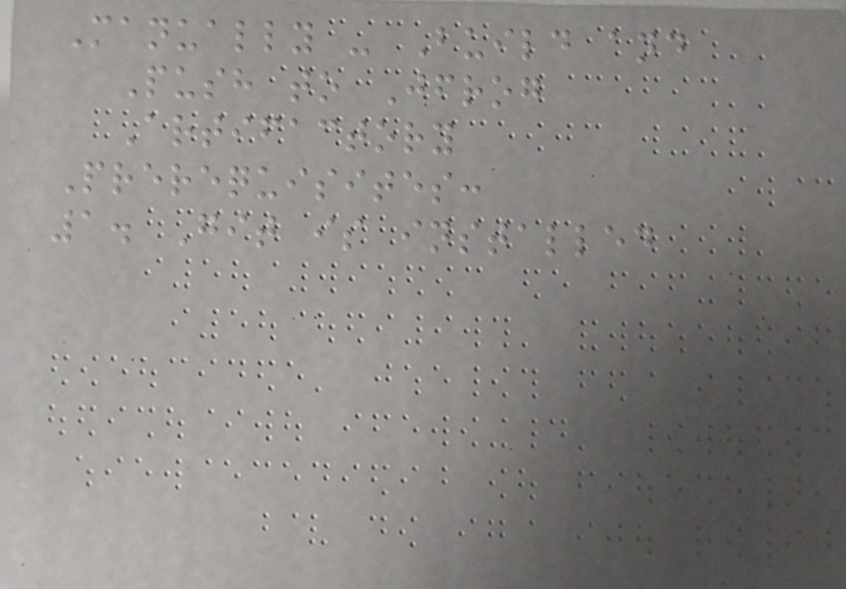Manually - Build and
Push to Jfrog
Artifactory
Prerequisites:
1. Git is installed
